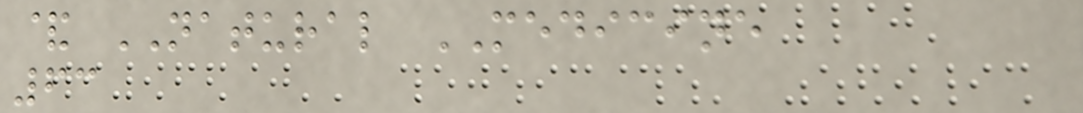& NATURAL MEDICINE
63
